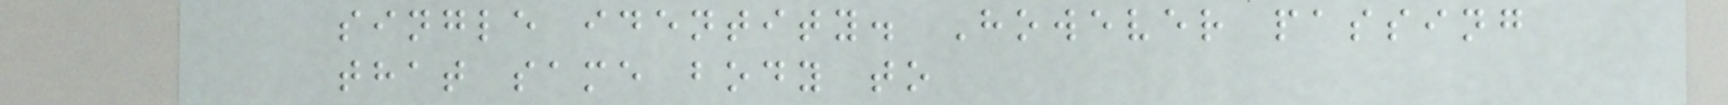single identity. However passing
that same body to
